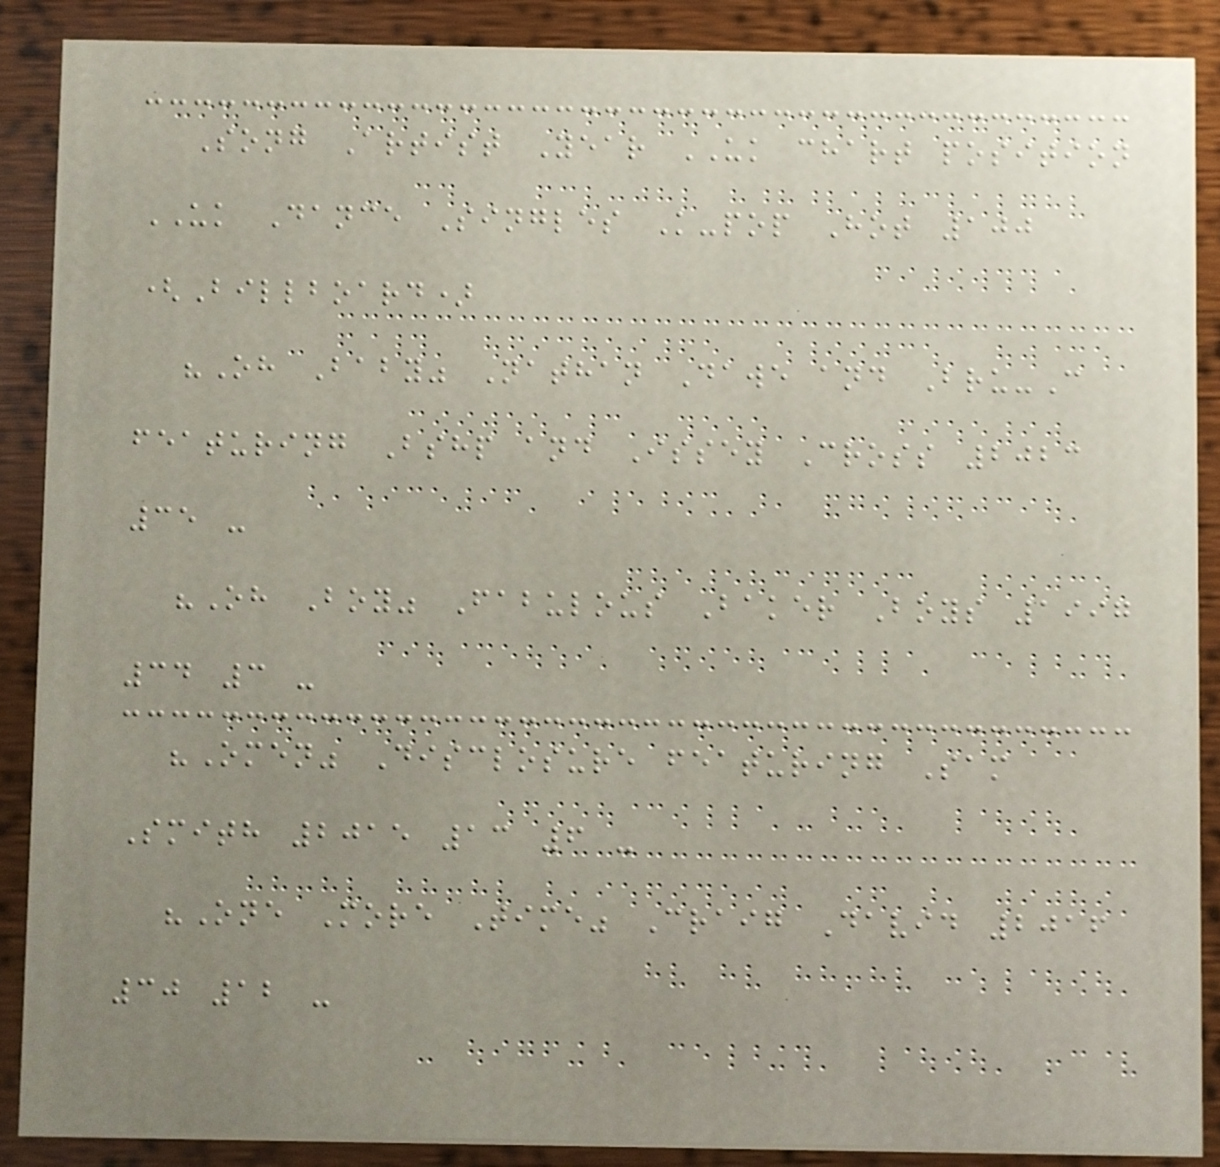Song Artist Year UK chart position
UK Dance Singles K-pop Hot 100
(Billboard)
"Oh Baby" Nathan Dawe and Bru-C
featuring Bshp and Issey Cross 2023
35 -
"Oh Boy" Fabulous Baker Boys 1997
34 3 -
"Omen" Disclosure featuring Sam
Smith 2015 13 6 -
"One More Time" Craig David 2016
30 12 -
